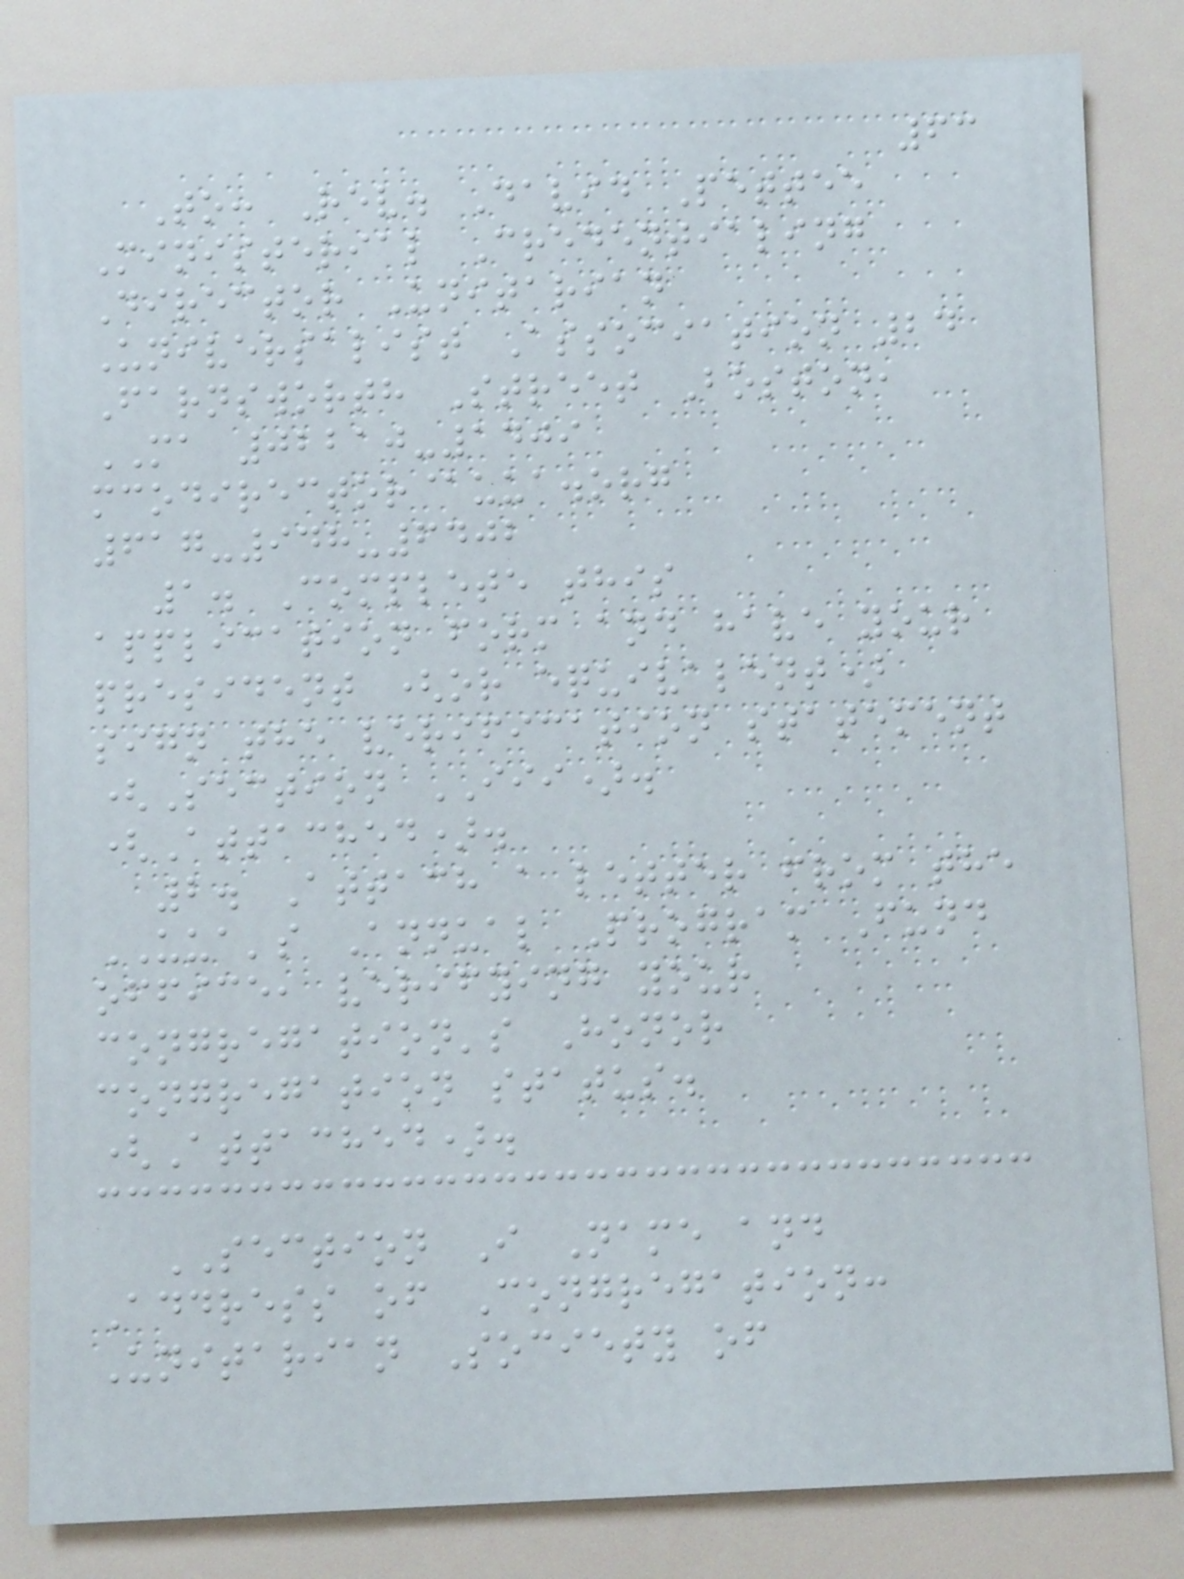63
To: Rev. David Pettee
Ministerial Credentialing
Director Unitarian
Universalist Association 24
Farnsworth Street Boston,
MA 02210-1409
mcodirector@uua.org
617-948-6402
1. Complete this
application form and have your
president (or equivalent)
sign the verification statement
(Section III).
(Attached).
2. Attach a letter from the
UUA's Annual Program Fund
office, verifying your
congregation's Honor
congregation status.
(Attached).
SECTION I Name and
Address of Congregation:
Unitarian Society of
